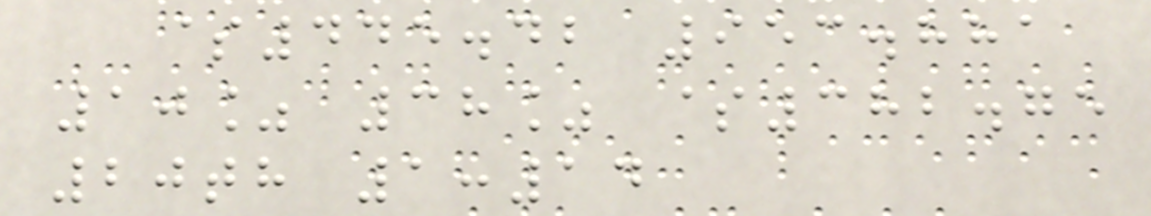$445.42 953.881
10% 38% $382.75
20th 1:14
